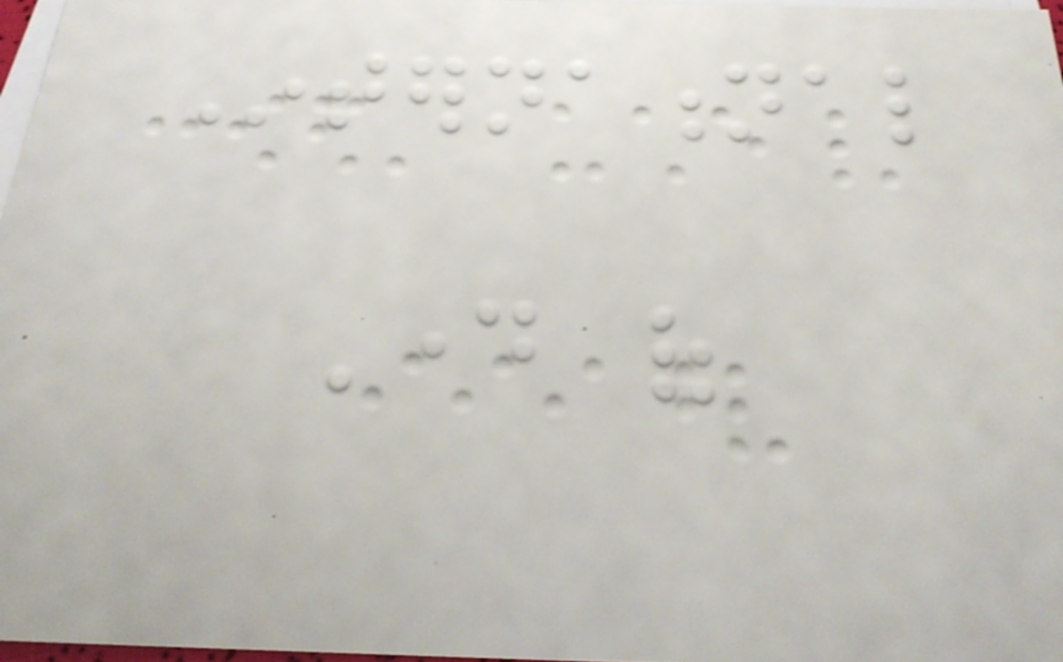International
Day of
